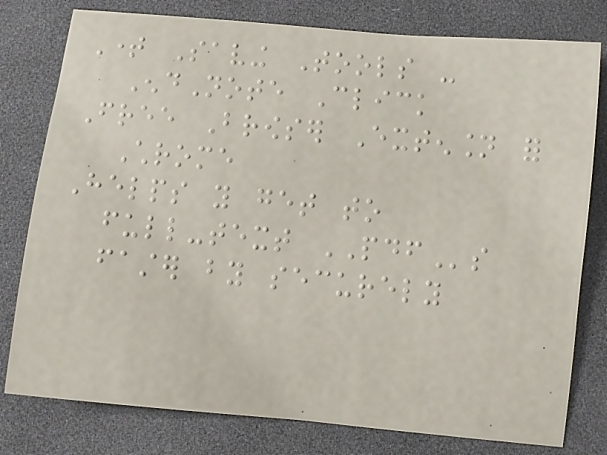Time Saving Tools -
EndNote Click
Free Browser Extension for
Chrome
Helps you get to
full-text PDFs
faster by securely
